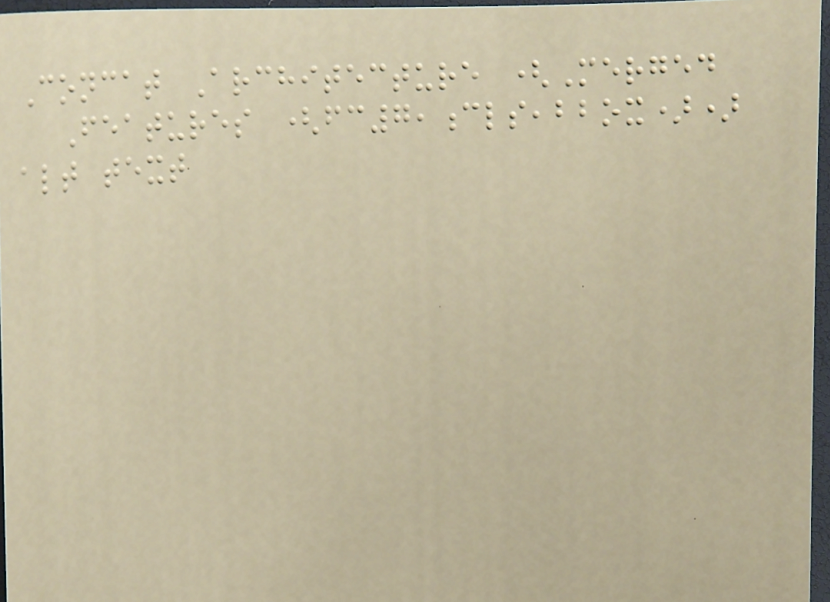Concat Architecture (Merged
Features (fc7,cls,bbox))
alt text
